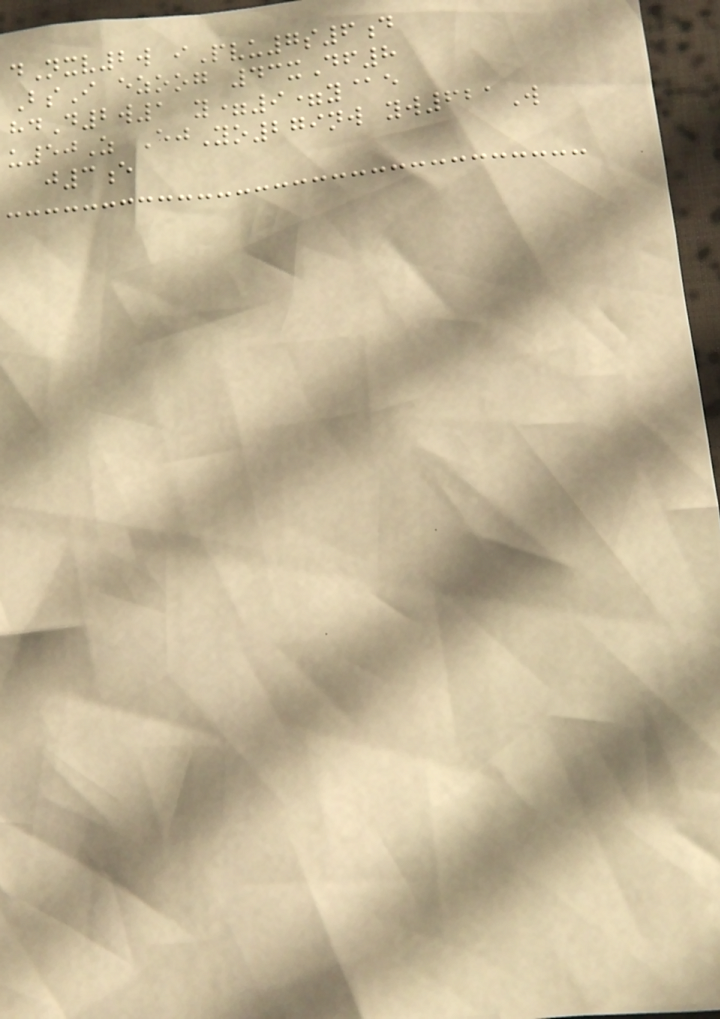dNxv2w iPvu7s6d
BsI ezoog 43xDf8
hdD2w1 y=9=y@e
u50Z EjYo279nw yw621W
j3e
